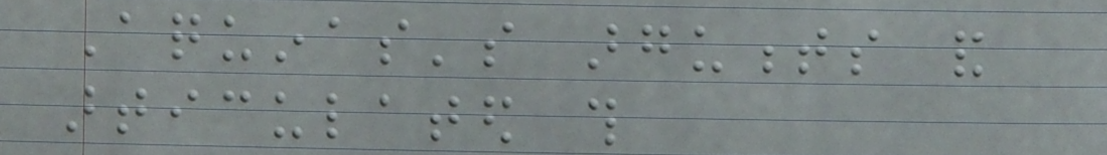Aquinas's arguments and
articulated this
